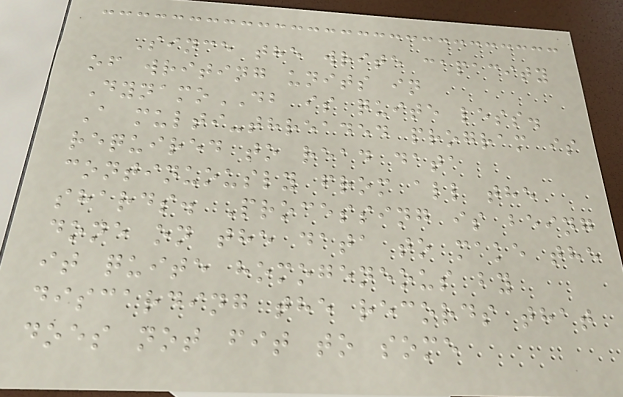Since the write capacity
of writing units in
DynamoDB is quite less.
A multi-threaded program is
required to read data
continuously from all the
shards. Processing is being
done on the data to make the
it quite homogeneous by
discarding the records that
does not fit to some
